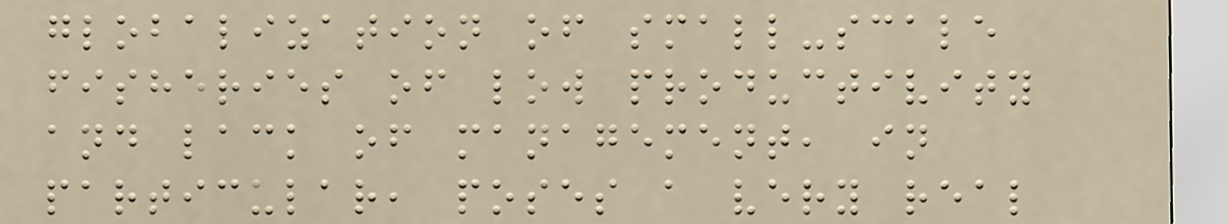globalization of small-scale
fisheries of low productivity
and lack of management, in
particular, poses a very real
